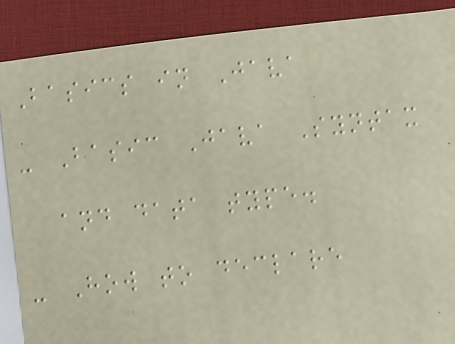Basics in Java
- Basic Java Syntax
and data type.
- How to declare
